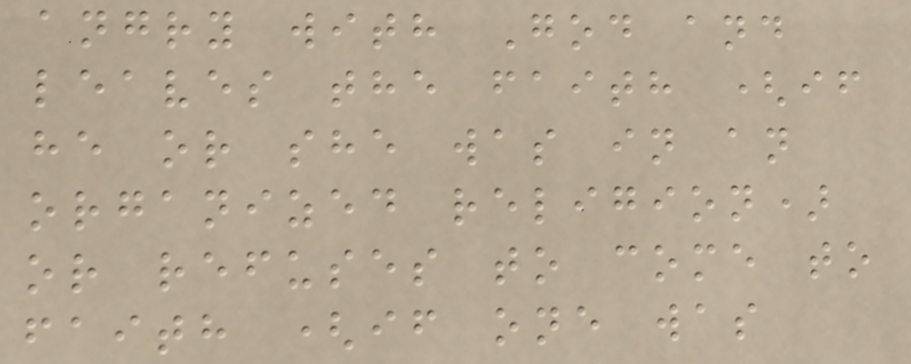angry with God and
leaves the faith (if
he or she was in an
organized religion)
or refuses to come to
faith (if one was
